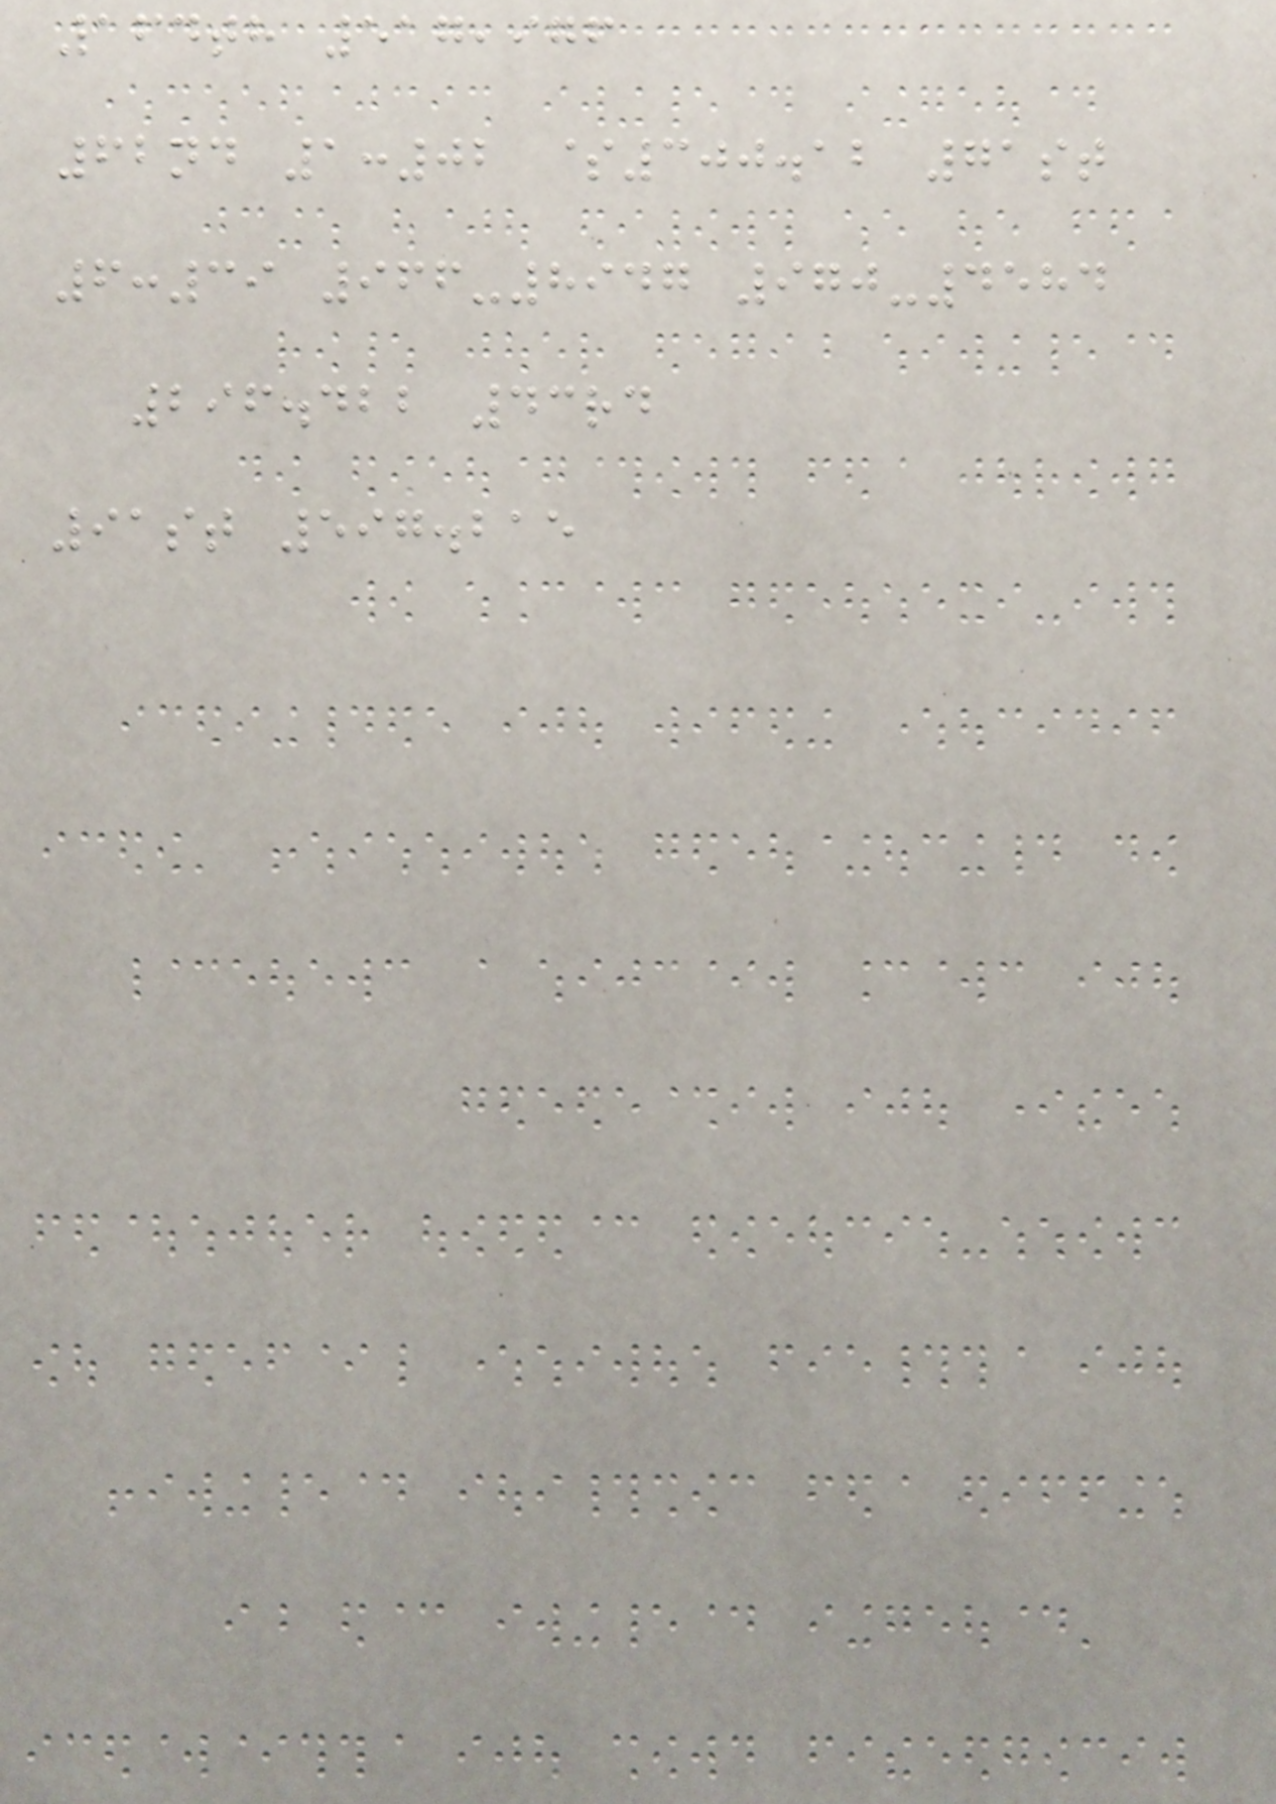164th 517,976
62nd 1:02 $300.12 71st
6:39 966-8947 970-4584
296.422 43rd
91st 597.215
